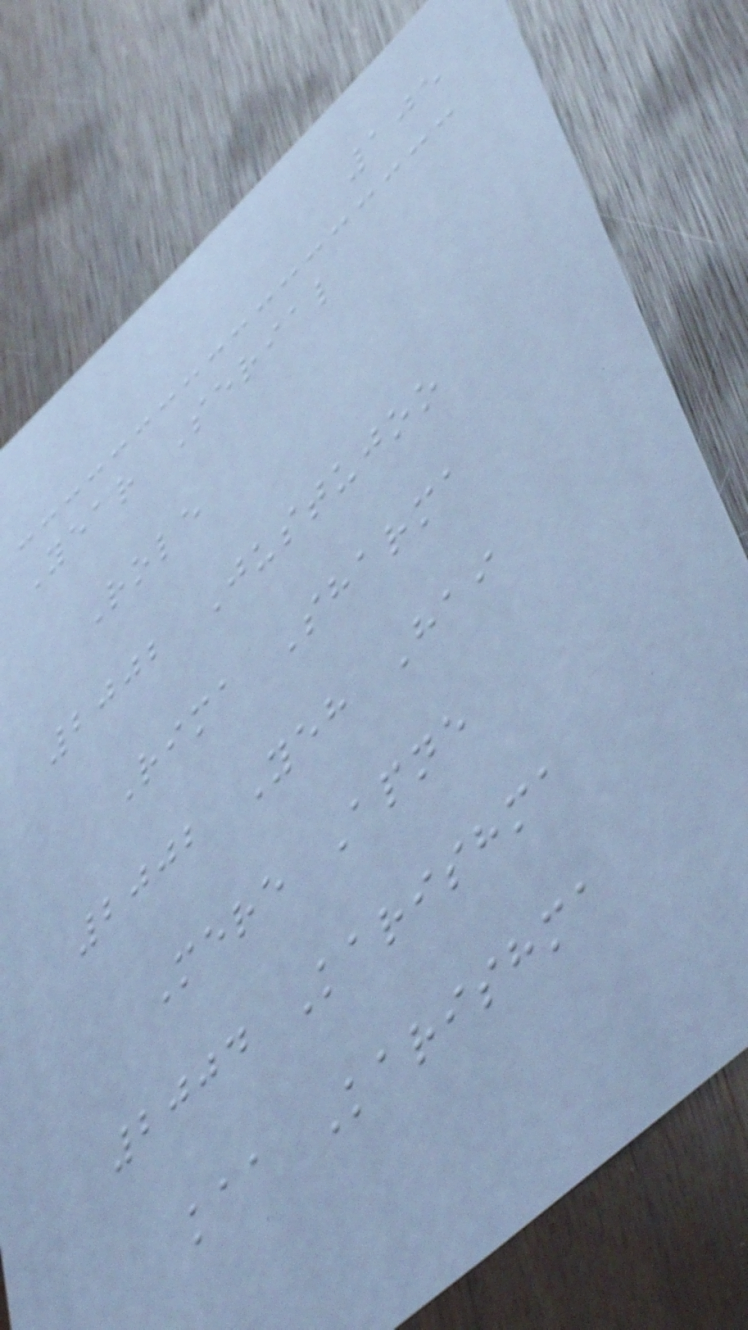105
Year Serial
Role
2002 Justujoo
Rima Sharma
2002 Yeh Hai
Mere Apne
2004 Karishma
kaa Karishma
